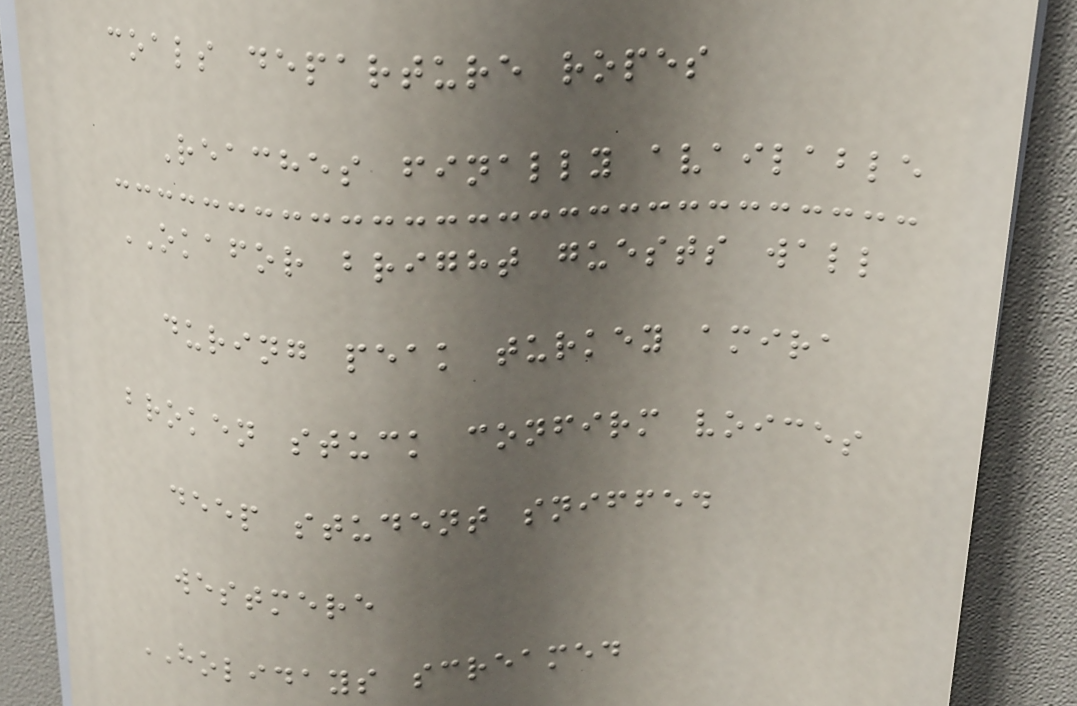coals departure ropes
Reaches finally available
OKAFOR bright guests wall
during peak turkey amira
broken stuck confirm voices
deep student sniffed
westmere
HOLIDAYS screamed
